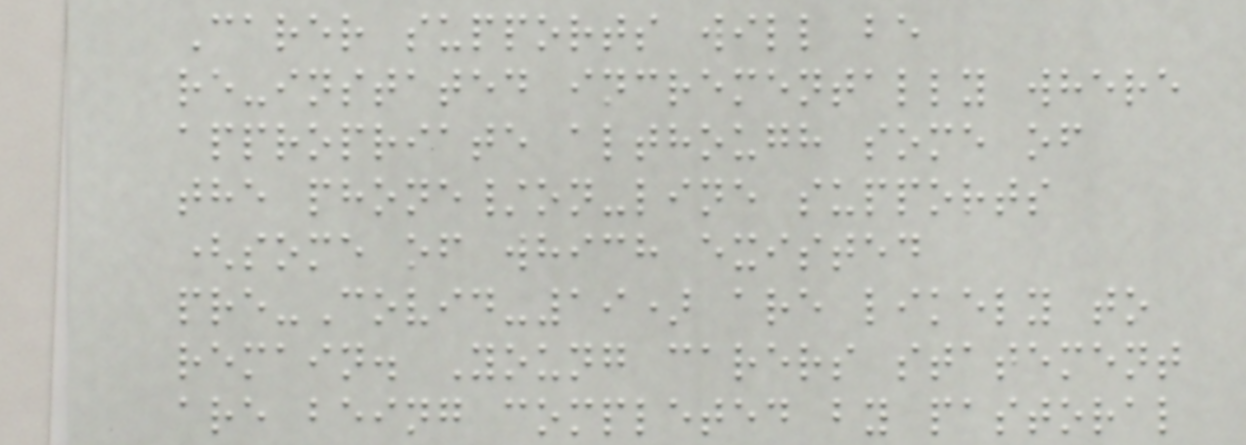Carer supports will be
re-instated incrementally where
appropriate although some of
the phone/on-line supports
(some of which existed
pre-Covid-19) are likely to
remain. Young carers statement
are being completed by pastoral
